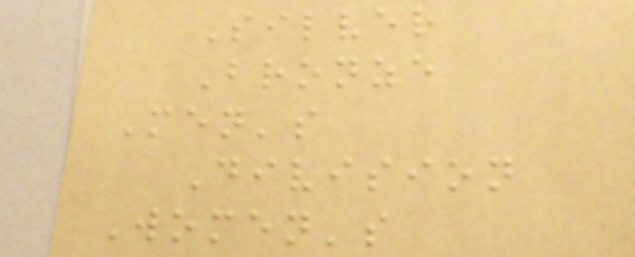Silver
Bronze
Men's
Division
Women's
